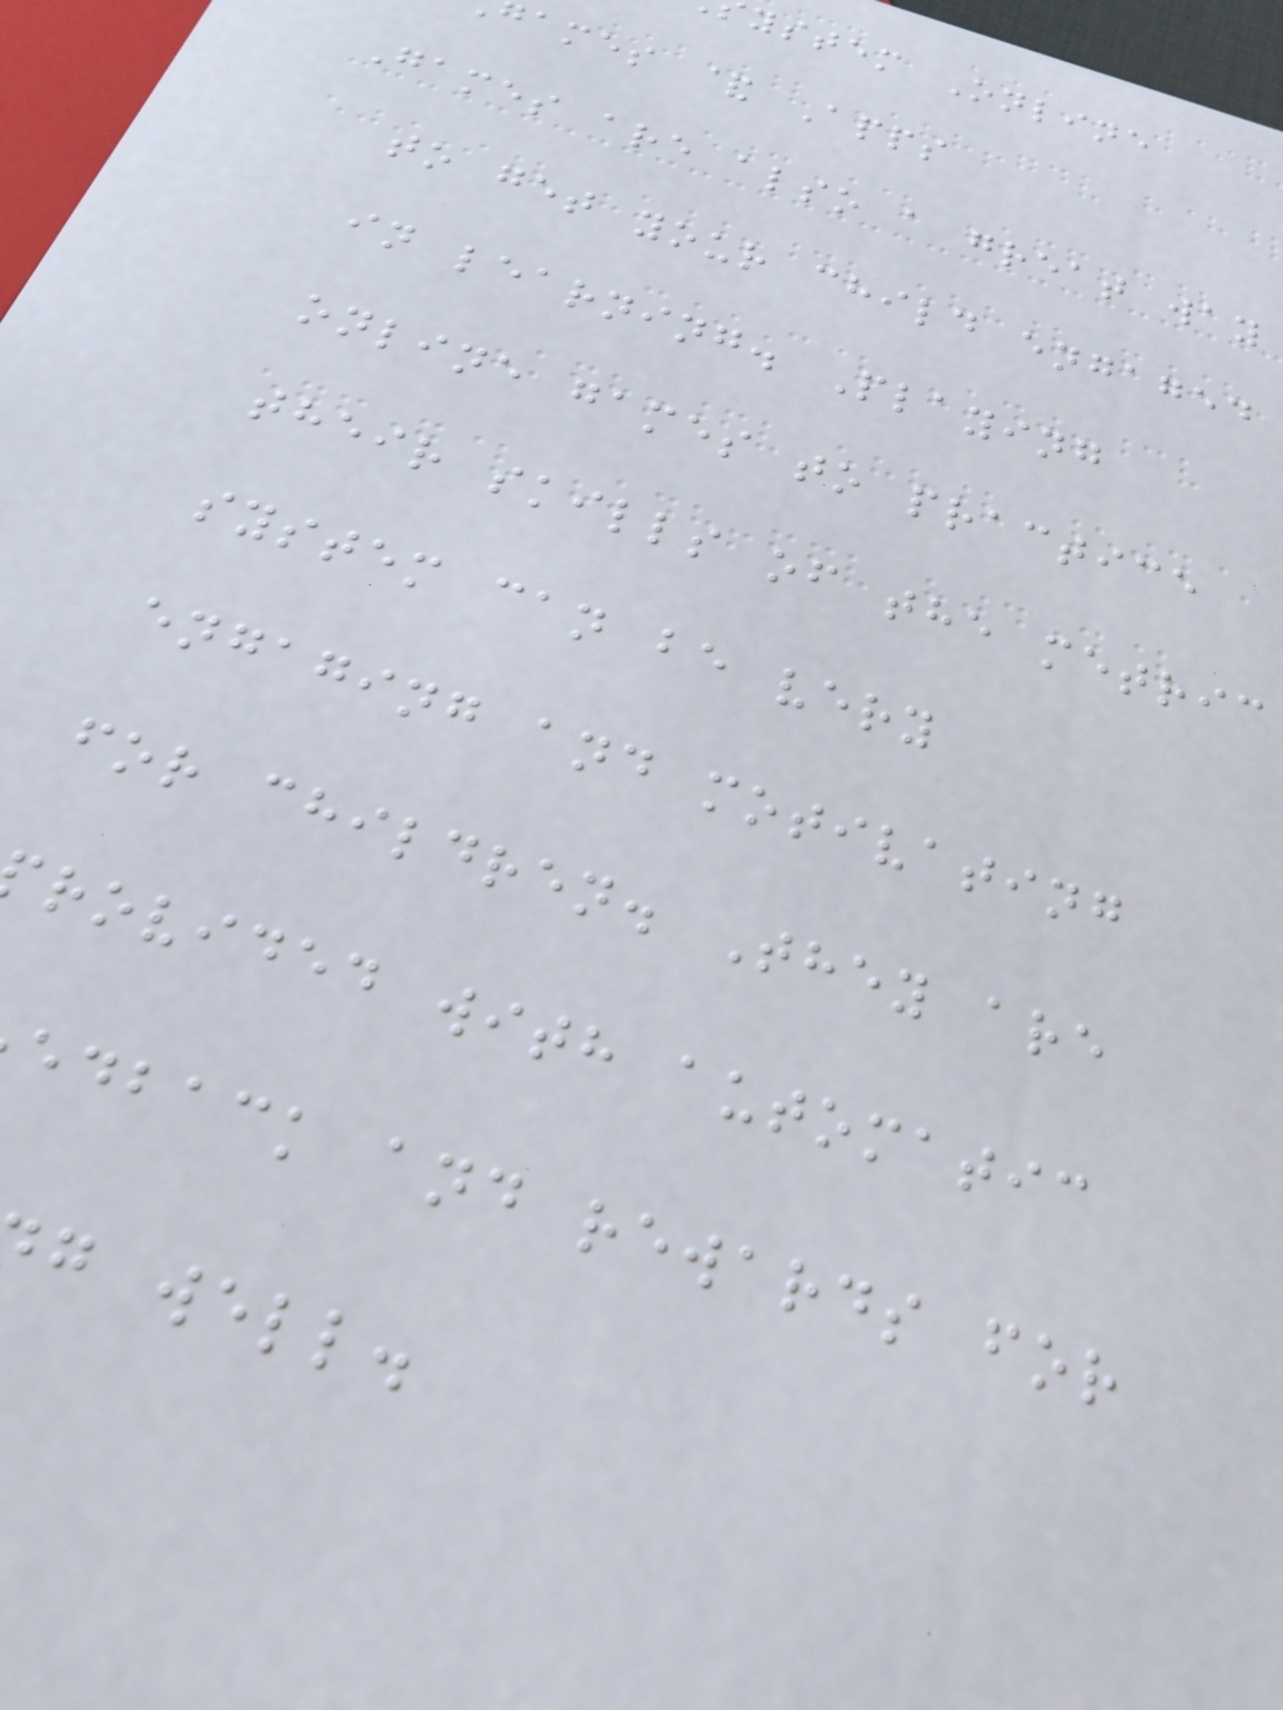ystem Online
ames & Apps
Games are also a great way
to get your child engaged
in learning. Playing
online games to practice
their skills of the metric
system can be very
engaging and motivating
for children. They are
rovided with automatic
edback and rewards for
g well.
